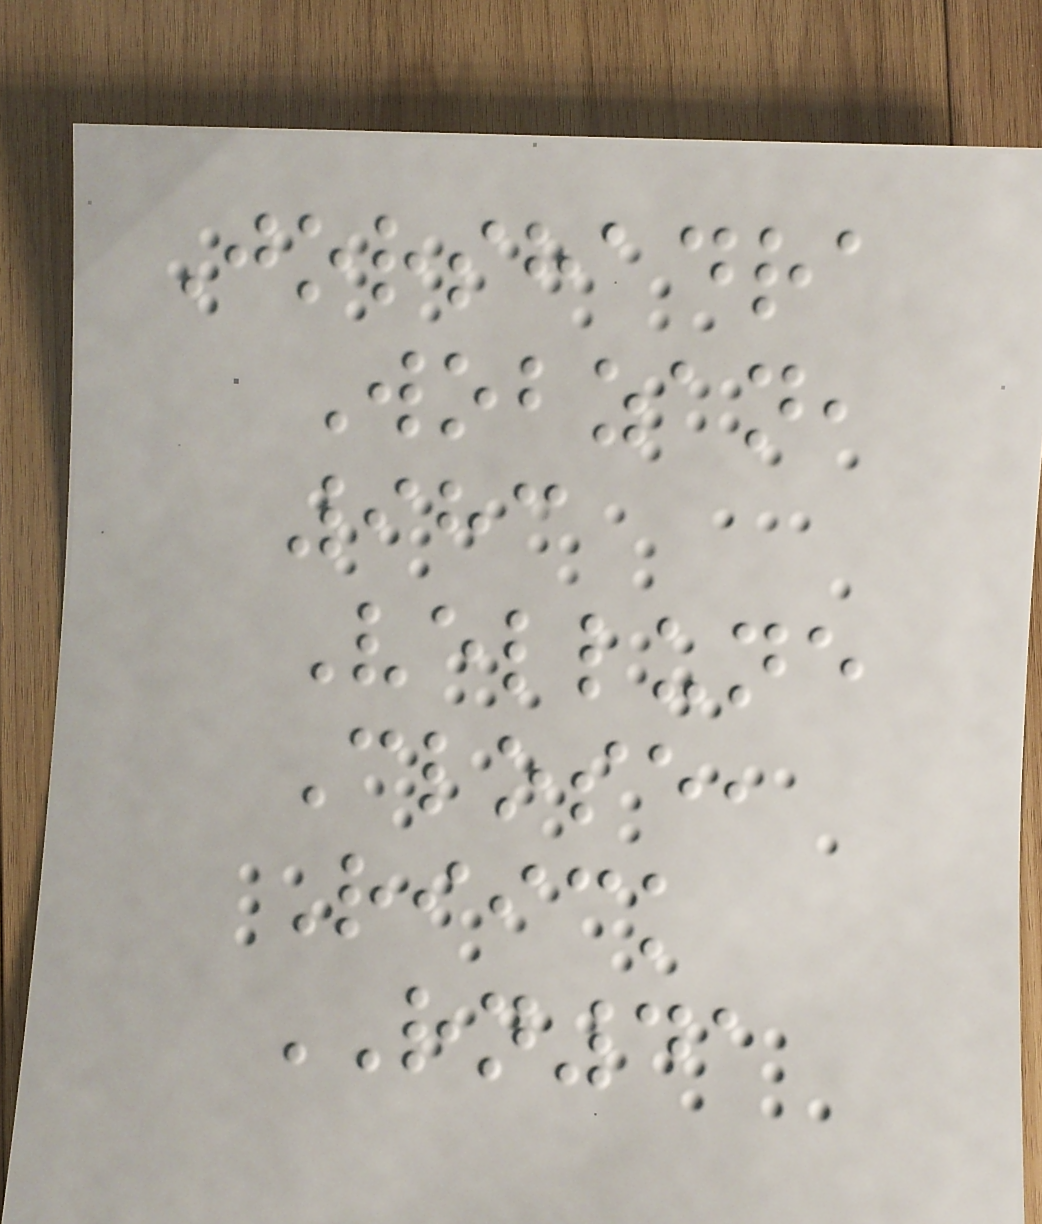Jorshadra
Wobzan,
983
Vellune
Close,
Riick
RN41
